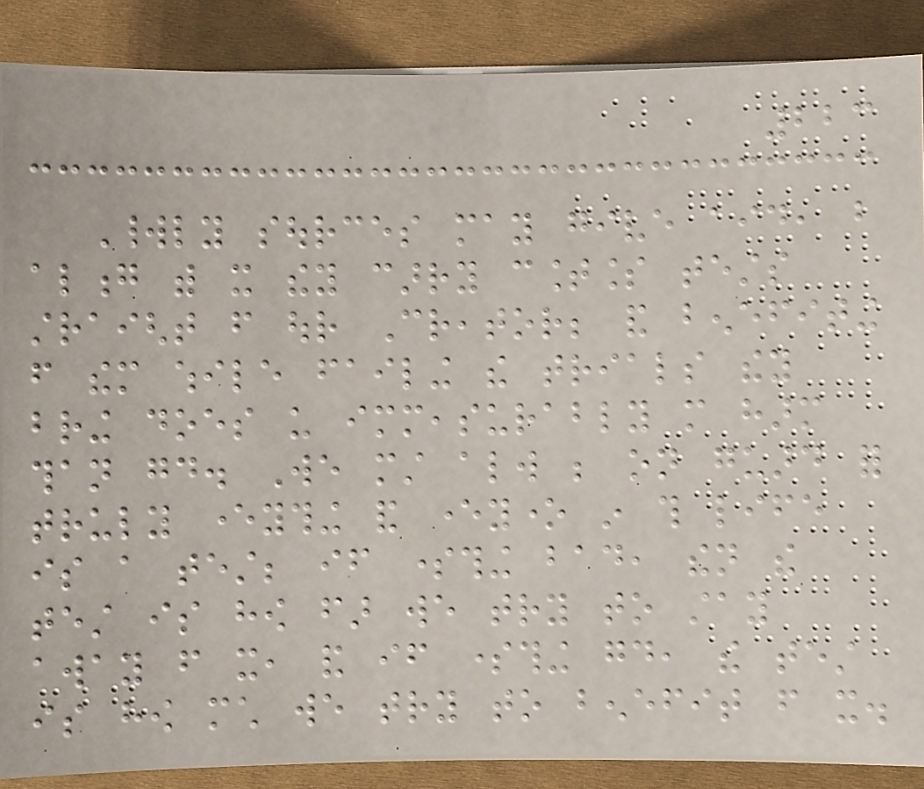223
Worldly sources may give aid, but
along with it they carry countless tests
straight from our Creator; and benefiting
from them while failing the trials they
bring does us immeasurably more harm
than good. We must always be on guard for
truly everything and everyone in this life
is a test; if something bad, then the
test is how far we try to stay
away from it, and if something good, the test
is how much we try to benefit from it.
